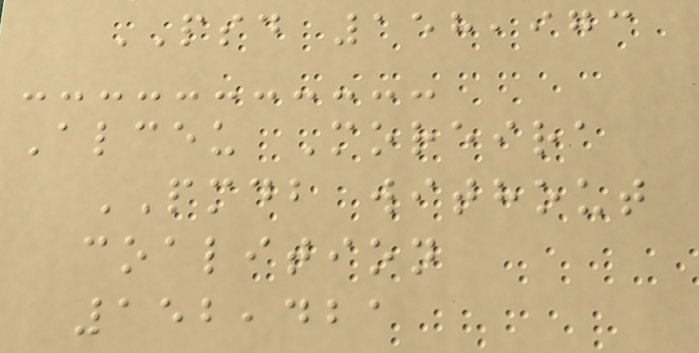PSD 158,973
Alceu Moreira
PMDB without
coalition
152,421
